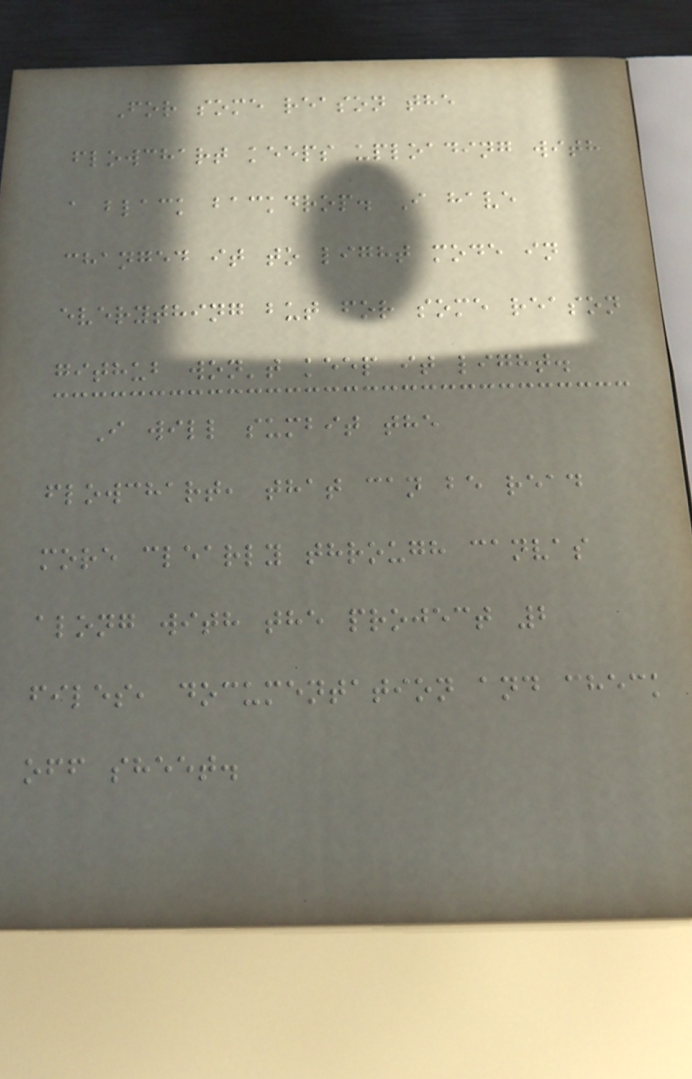For some reason the
flowchart keeps uploading with
a black backdrop. I have
changed it to light mode in
everything but for some reason
github won't keep it light.
I will sumbit the
flowchart, that can be read
more clearly through canvas
along with the project 2
files, documentation and check
off sheet.
